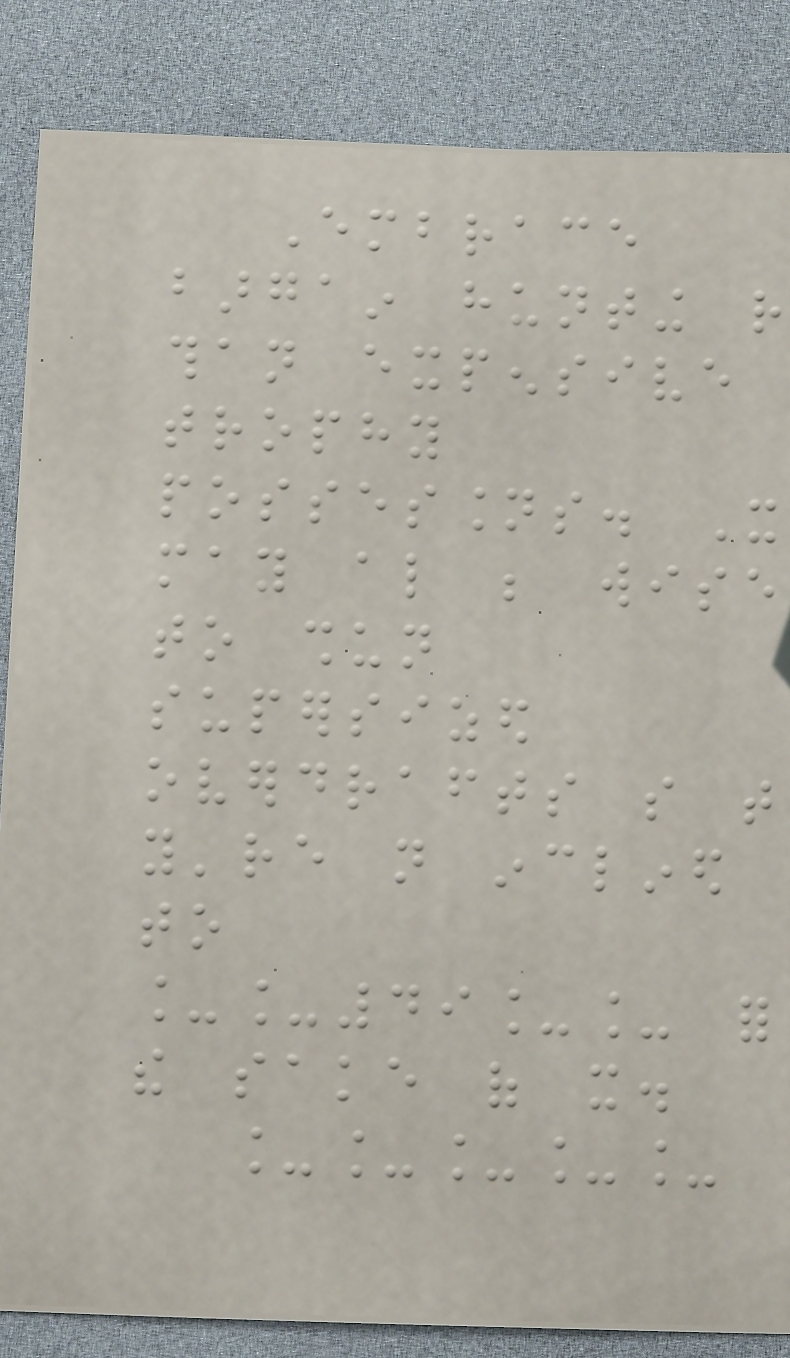Embrace
bargain hunting rather
than expensive
trophy
possessions. It
may also be wise
to shun
supersized
overdrafts so that
you're not inclined
to
__49__ for
the sake of it.
_____
